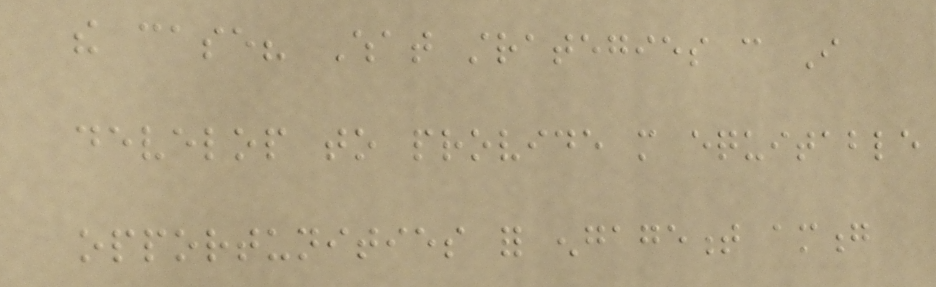the case? What strategies can I
develop to provide more equitable
opportunities for engagement among
